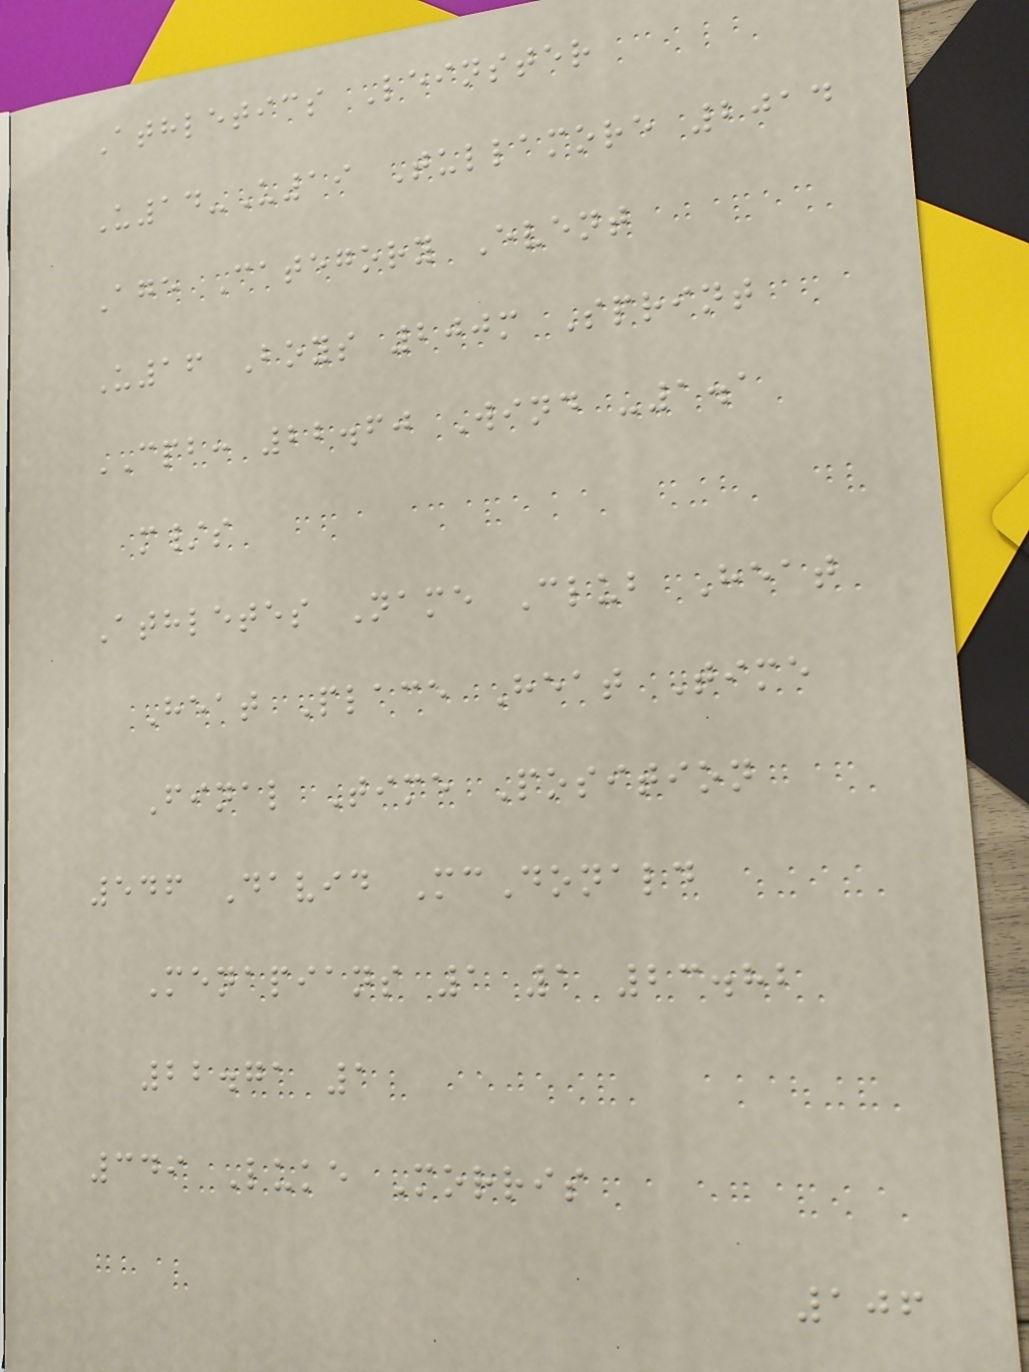Athletics Leinster
U14-U19 Tullamore 2014
Age Category Event
U16 Boys 200m Sprint
CPB: 22.60 Wind -1.1
m/s
Athletes Name Club Heat
Heat Place Heat Time
Final Time Position
546 David McDonald
Menapians 1 1 23.82
22.71 1
349 Luke Morris
106
